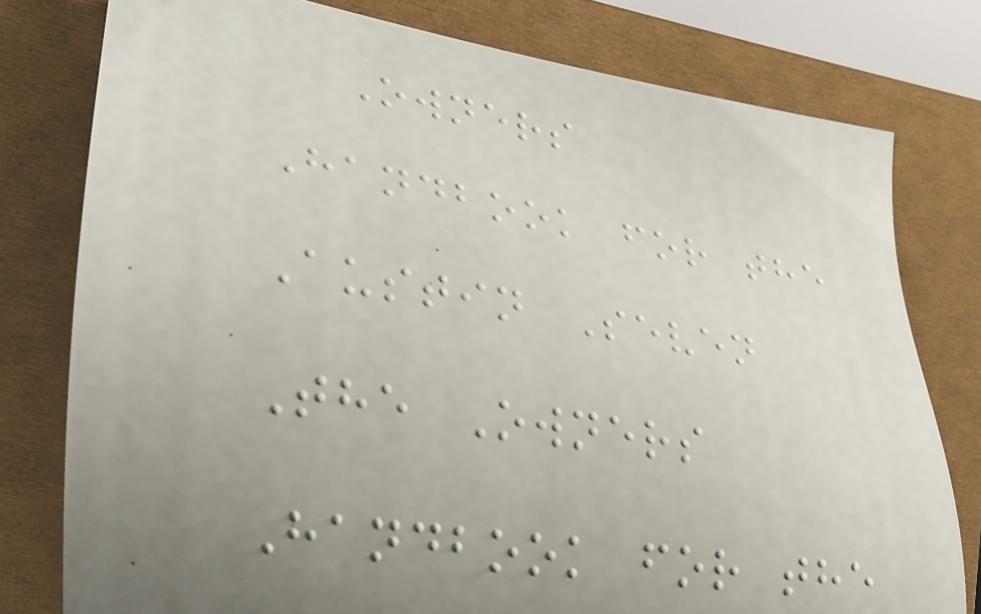Owners
Handbook for the
Austin Seven
The Owners
Handbook for the
